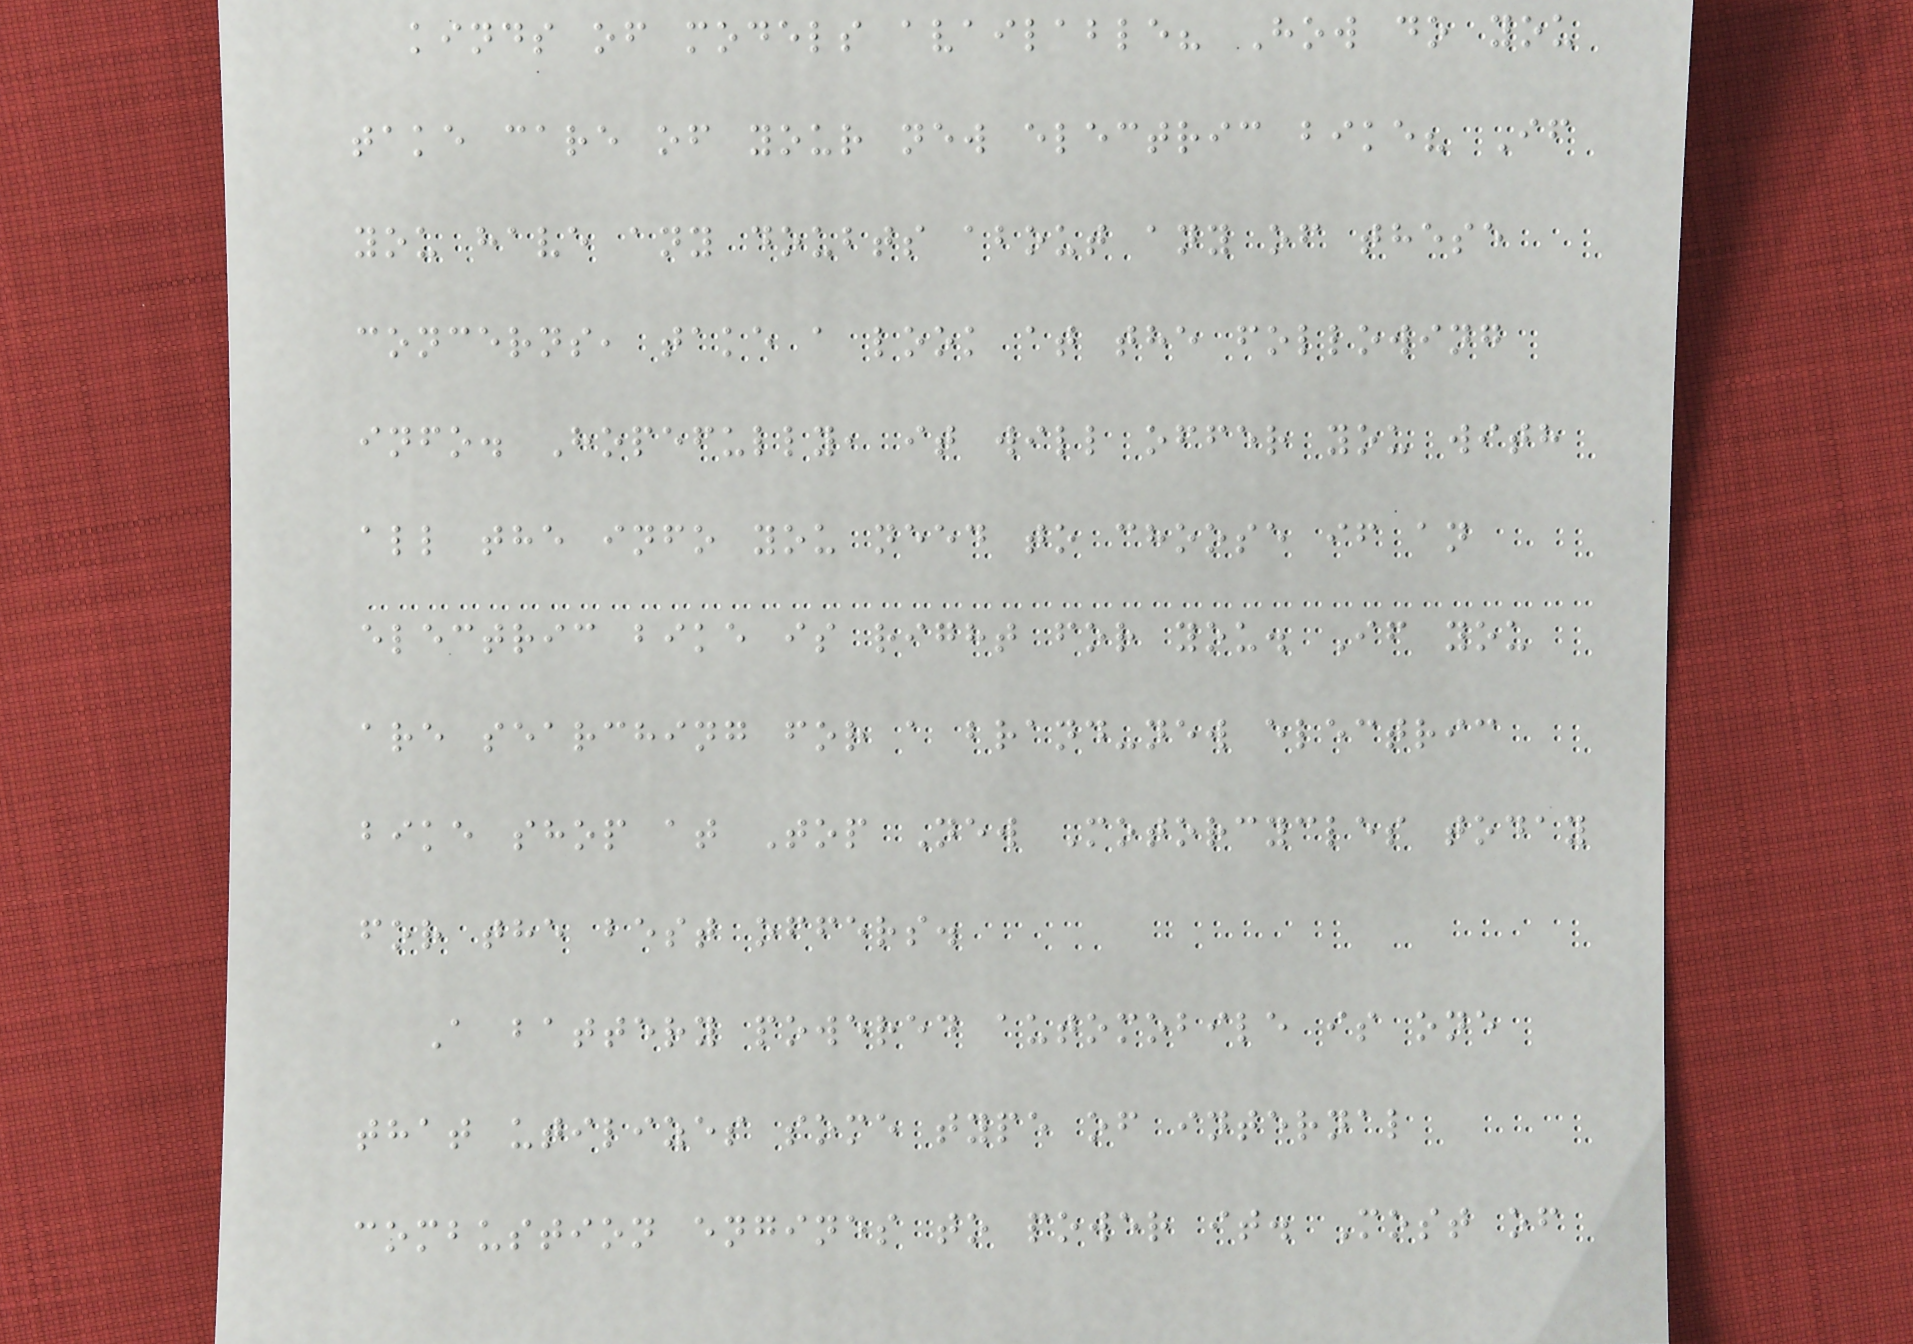kinds of models available? How do you
take care of your new electric bike? If
you have any doubts about any of these
concerns, take a look at the following
info. Hopefully, it will offer you with
all the info you need to choose if an
electric bike is right for you. If you
are searching for a brand-new electric
bike shop at Top New Motorcycles today
for the best offers.
A battery powered automobile is one
that utilizes some type of internal
combustion engines to power it. Most of
